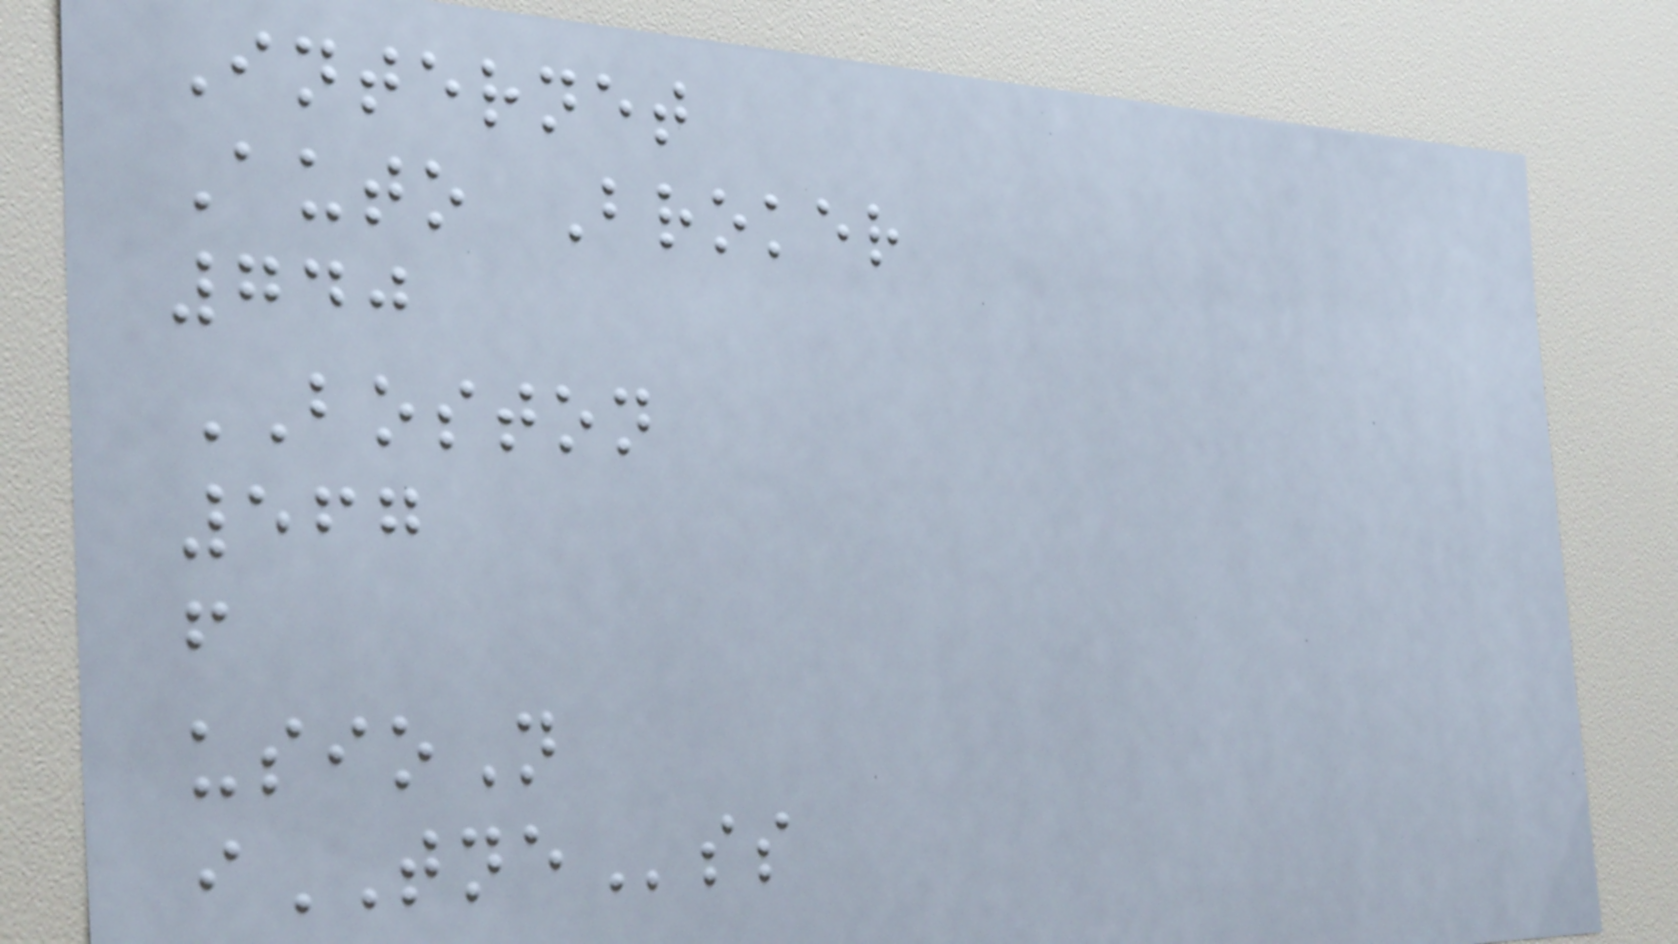Internet
Auto Broker
740
BOSTON
567
f
usioN
iTNEss
